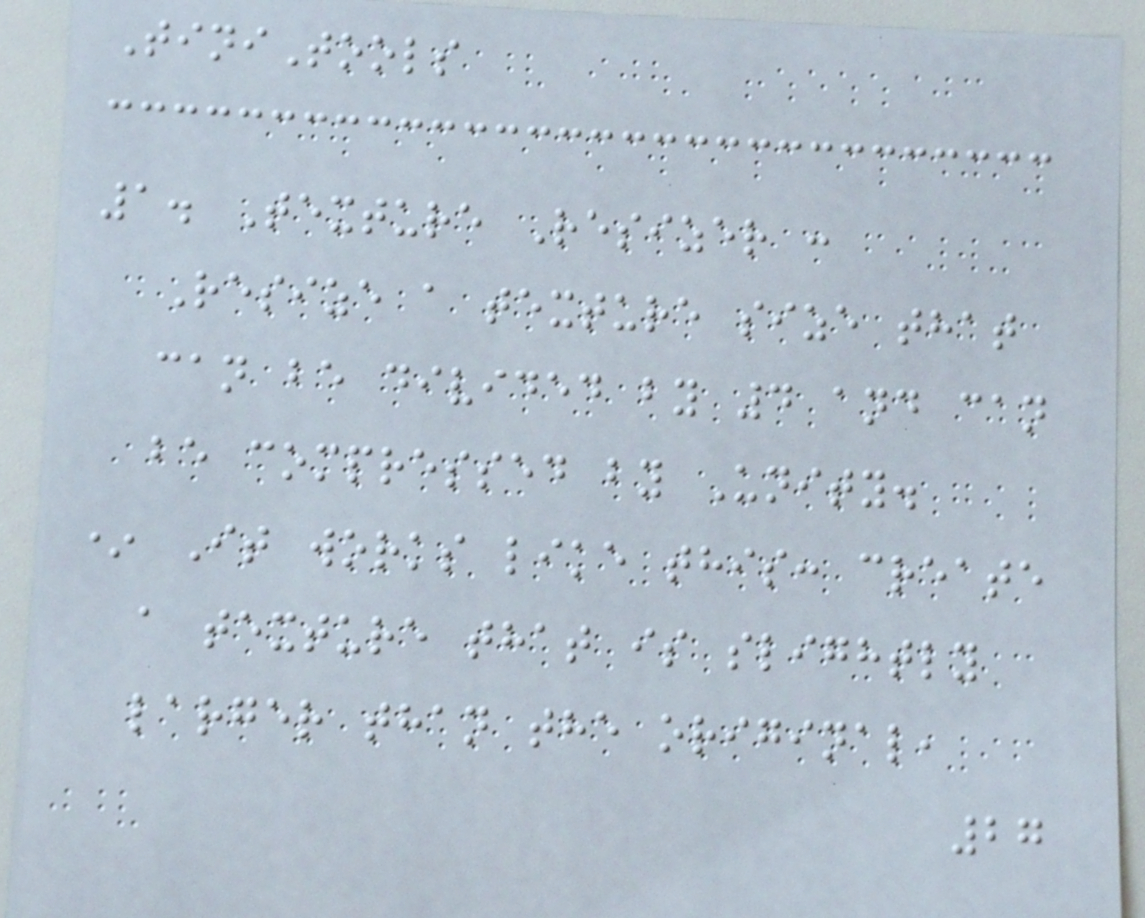TiniTools
1. Texture Resizer :
Resize a texture size that
can be divided by 4 and can
be compressed by Unity.
* It works like this: create
a texture that is slightly
larger than the original,
27
